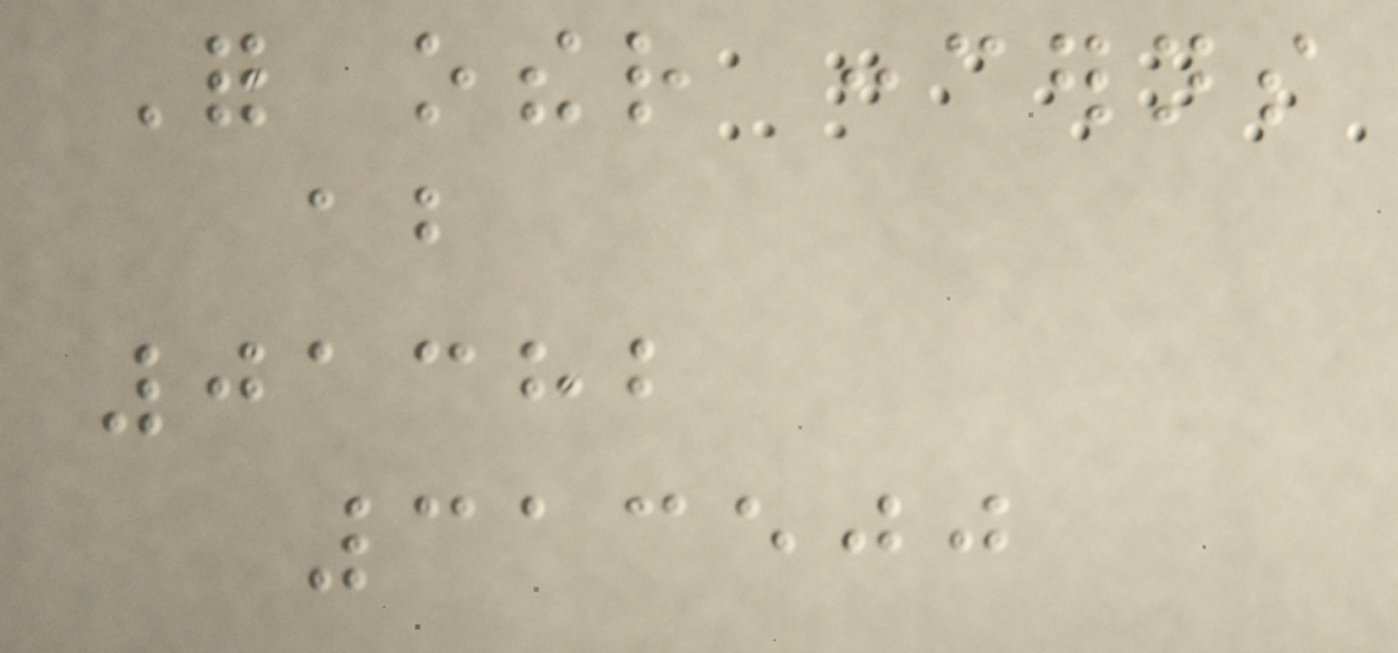For other concerns
about
01382
313500
